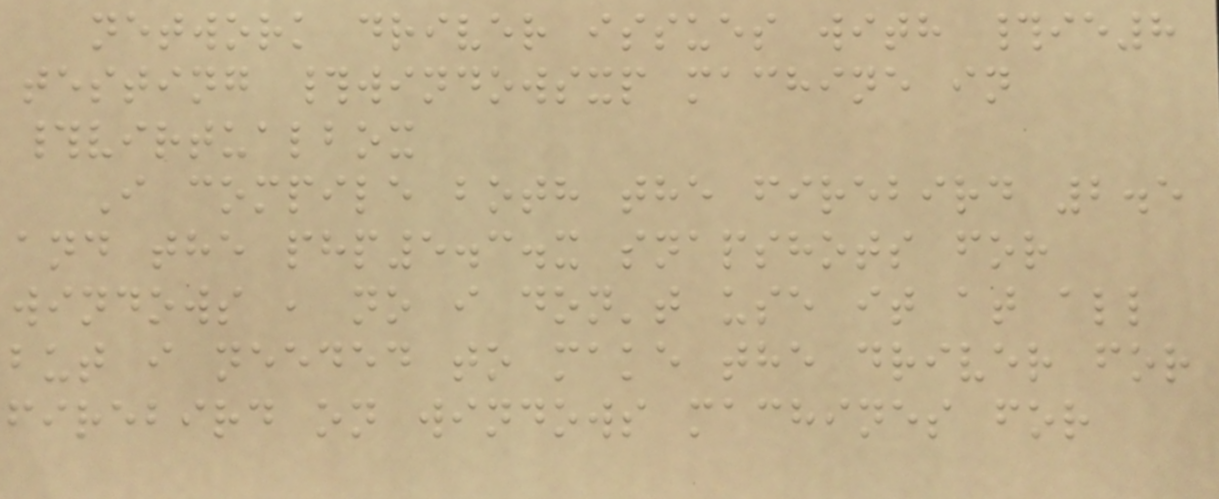network driver issues with #ie8
testing #windowsxp machine in
#virtualbox
I compile both the firebird 2.5
and the php5.3.x snapshots for
windows , no i don't use it at all
but i needed to make the driver for
firebird on windows machines for
